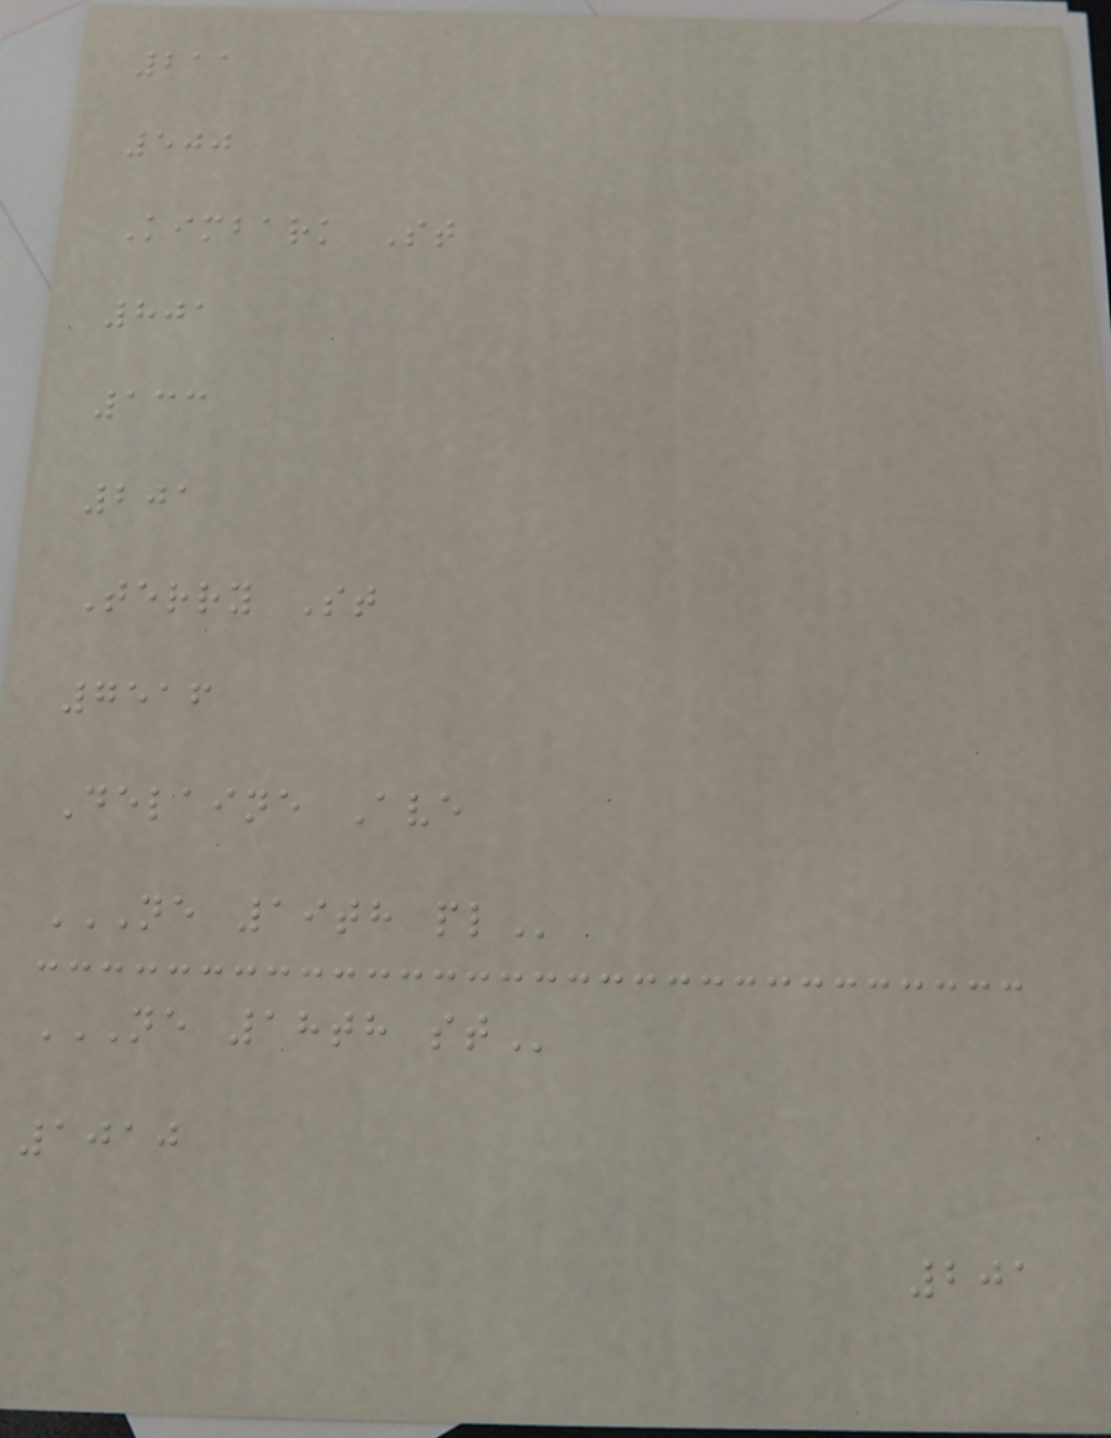211
500
Kimbark St
801
133
201
Terry St
7516
Delaine Ave
NE 19TH PL
NE 18TH ST
1010
201
